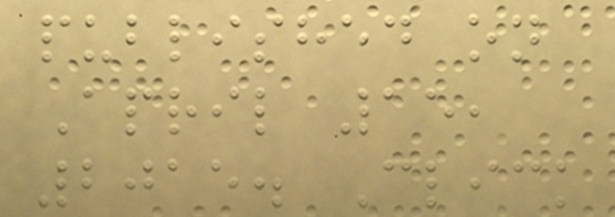published on
April 15,
2015. Click
